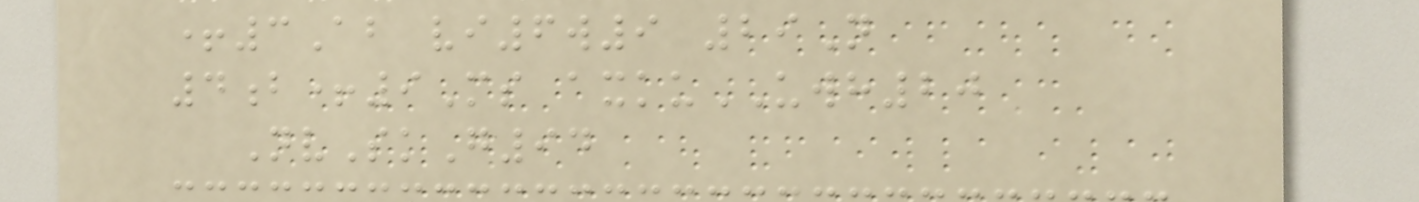+3Ab vi6w9 29N
4b+9Ms axkuUWH20
NvSkG94
